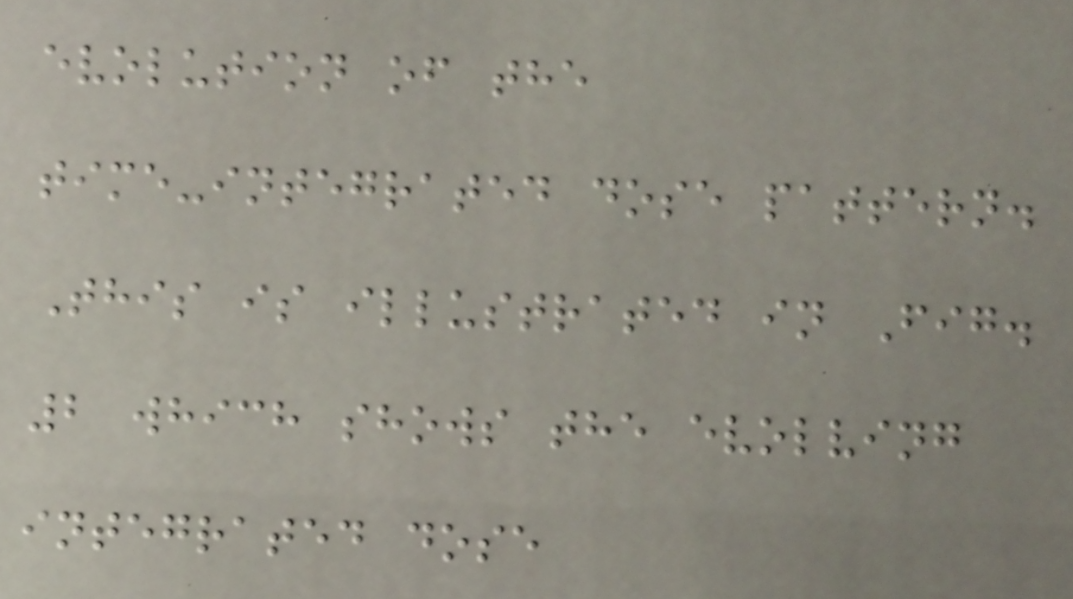evolution of the
time-integrated dose pattern.
This is illustrated in Fig.
2 which shows the evolving
integrated dose
